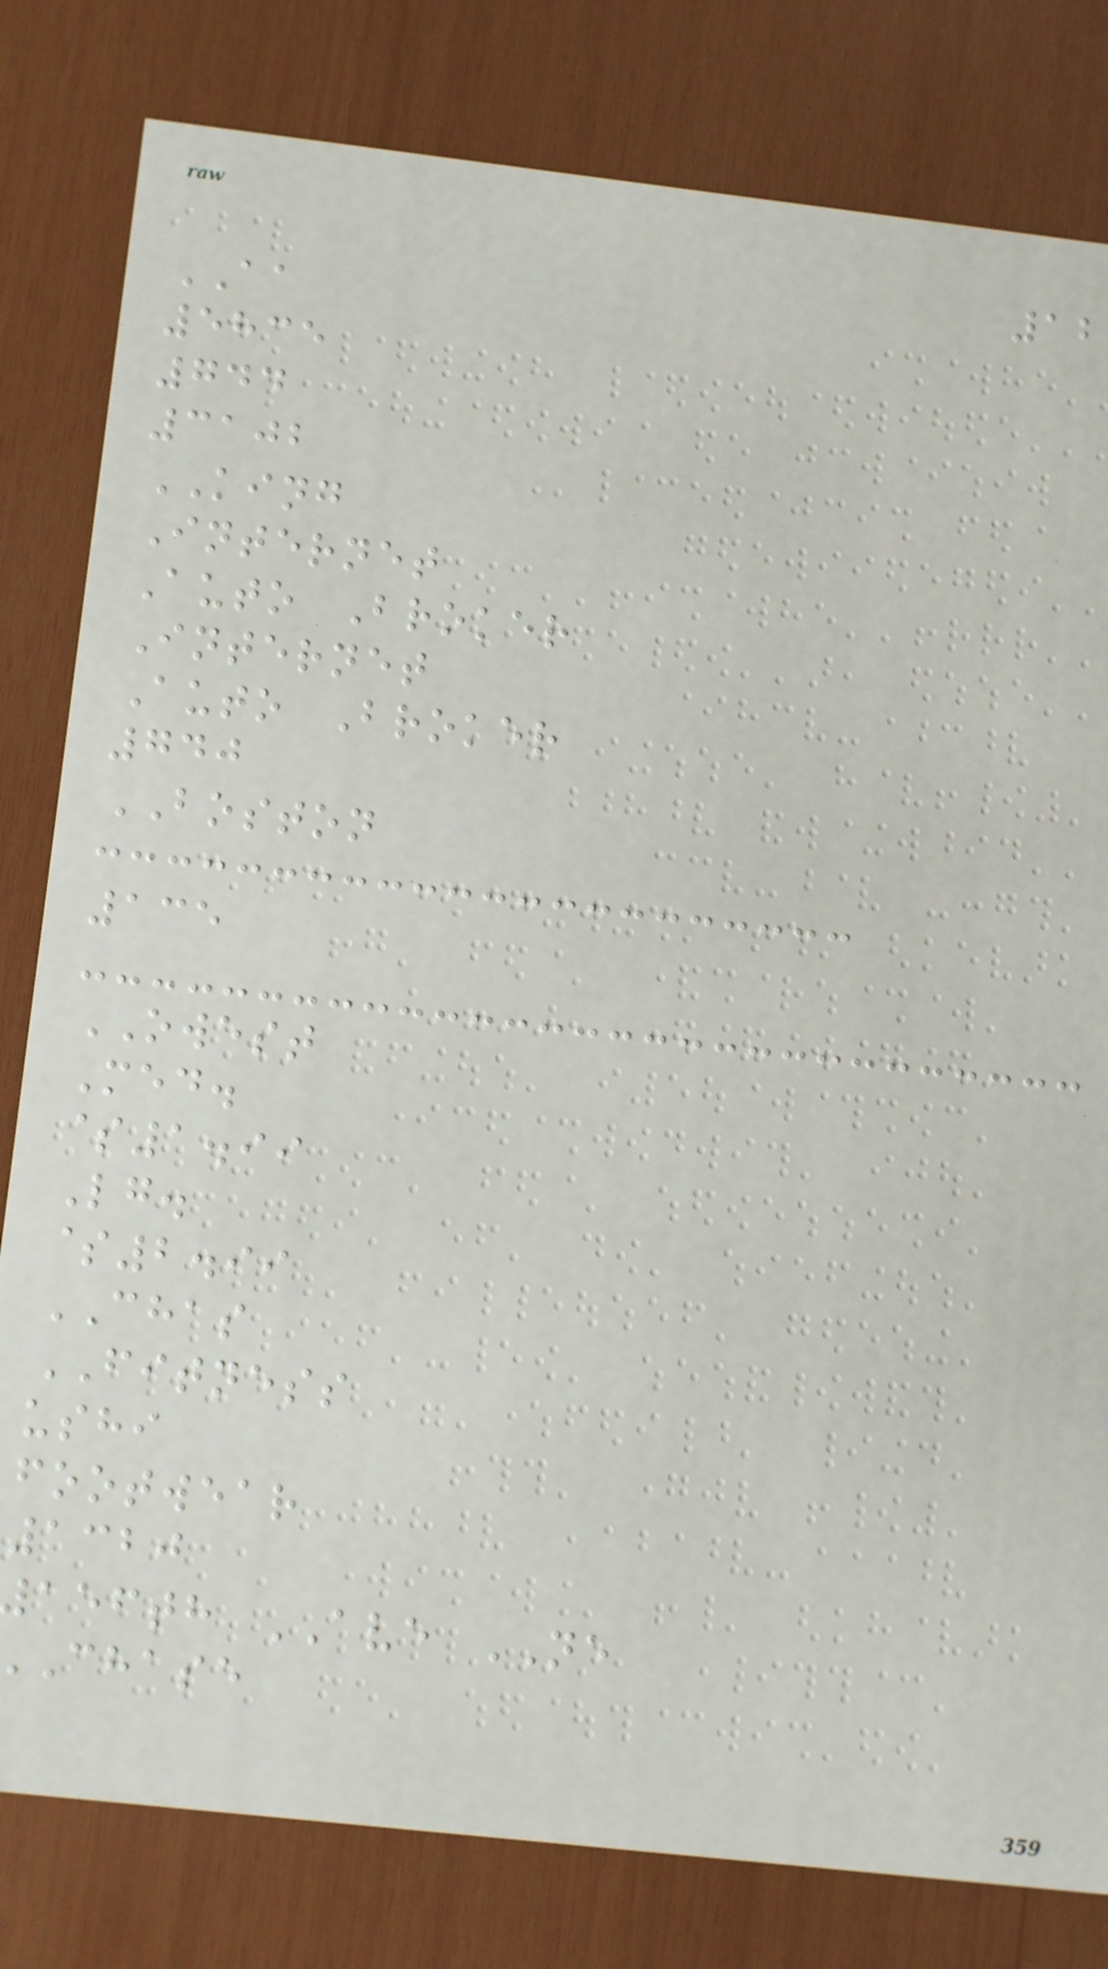AA
5835
744
3102
KING
Internet
Auto Broker
Internet
Auto Broker
740
BOSTON
135
OWEST
Med.
$1.99
Lg.
$2.99
CHAS
FITNESS
ushi
footwear
1320
aefth AVE NE
chase
